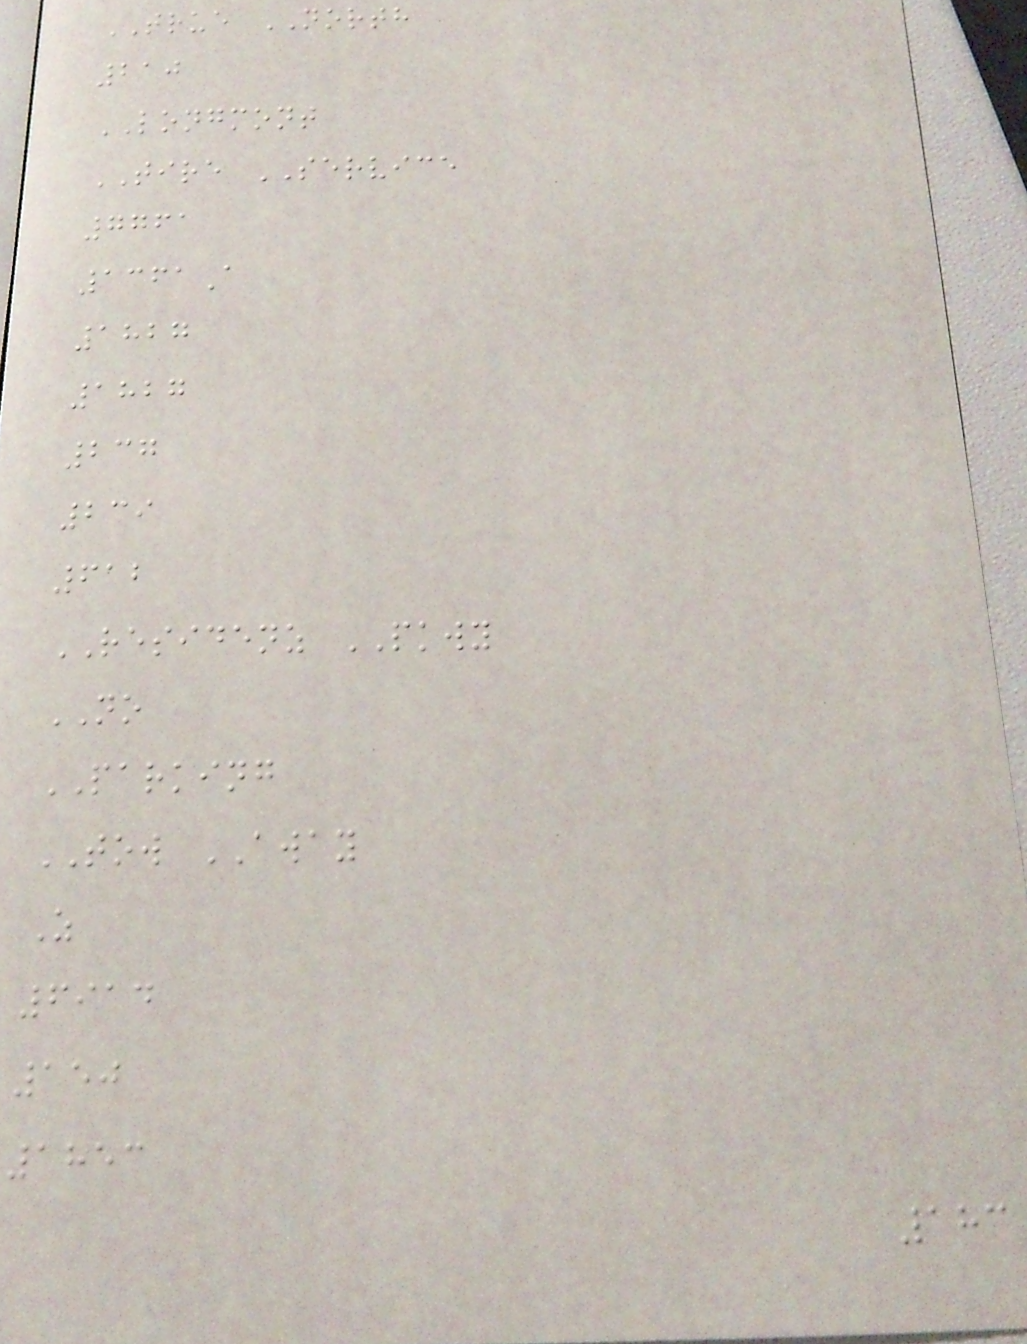TRUE NORTH
210
LONGMONT
TIRE SERVICE
7761
1361A
1827
1827
237
239
612
RESIDENZ PKWY
NO
PARKING
TOW AWAY
Z
6914
150
1853
183
